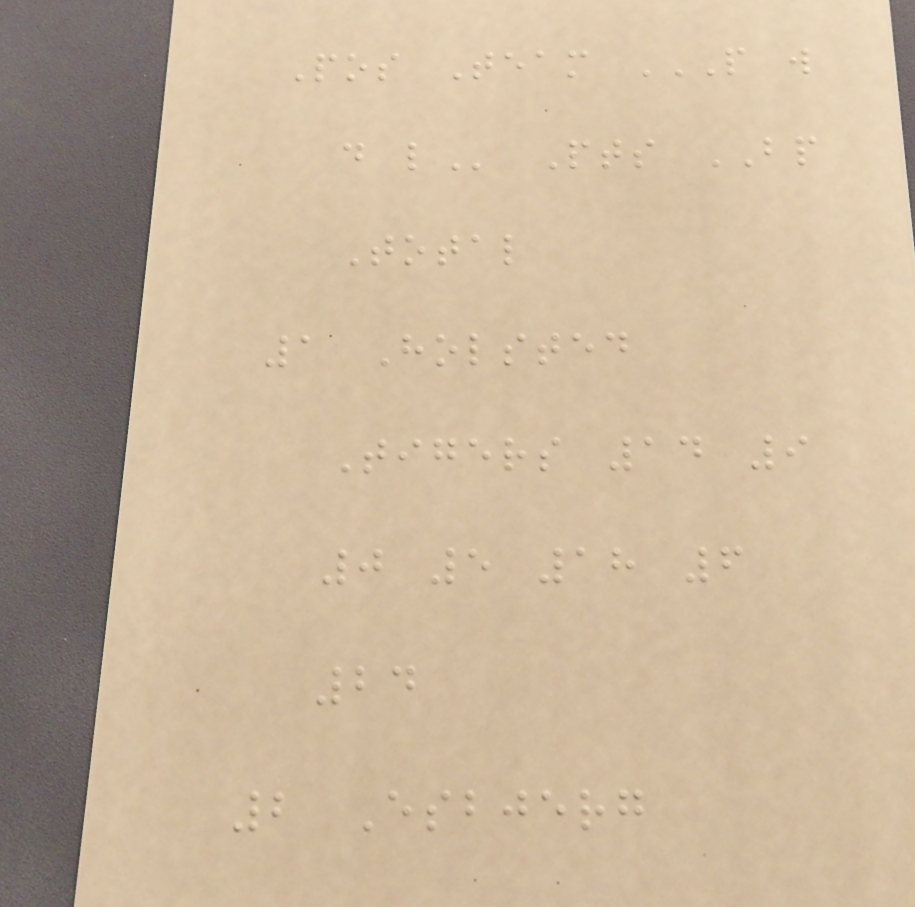Pos Team P W
D L Pts BP
Total
1 Holsted
Tigers 14 9
0 5 18 6
24
2 Esbjerg
